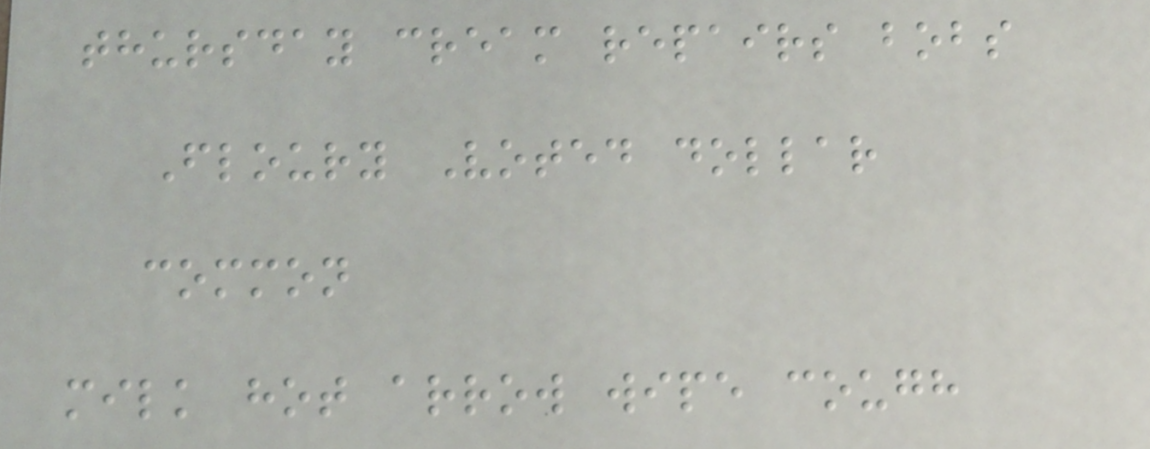thursday cream repairs bobs
Floury Voted dollar
common
milk hot arrow wipe cough
